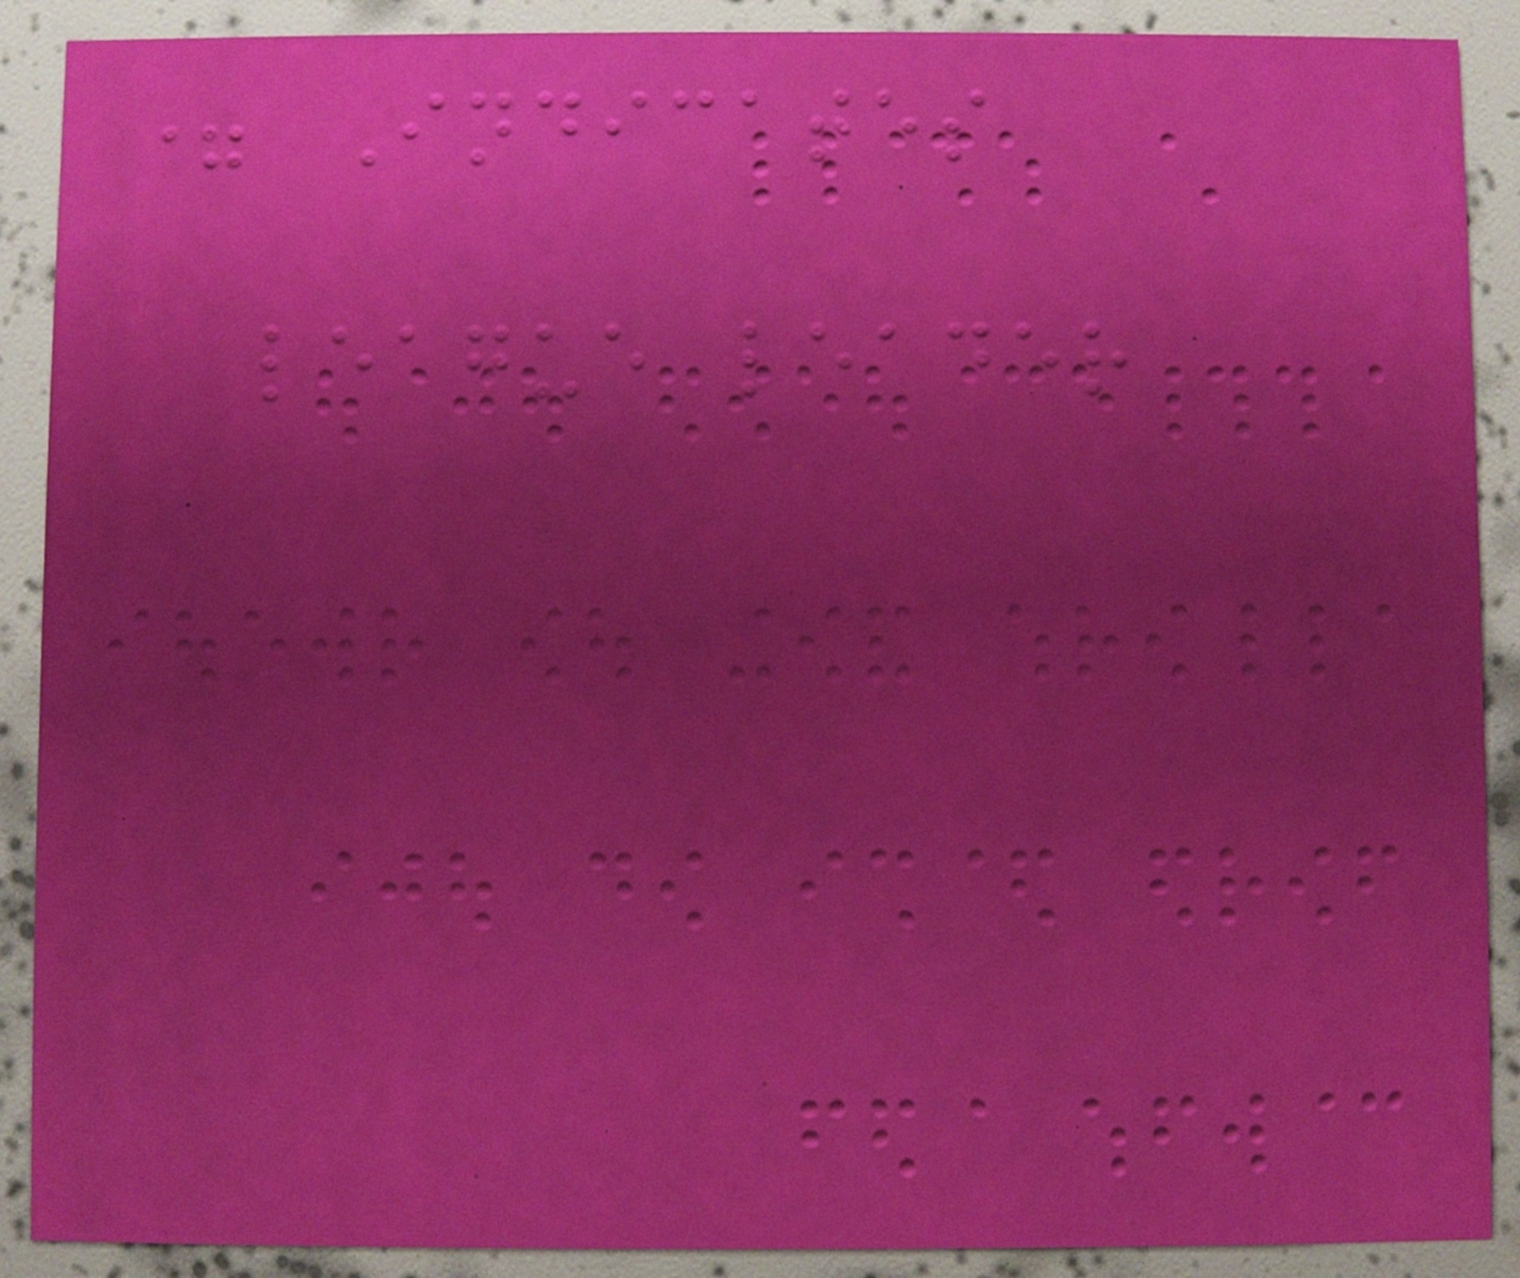= Indicates
league leader
